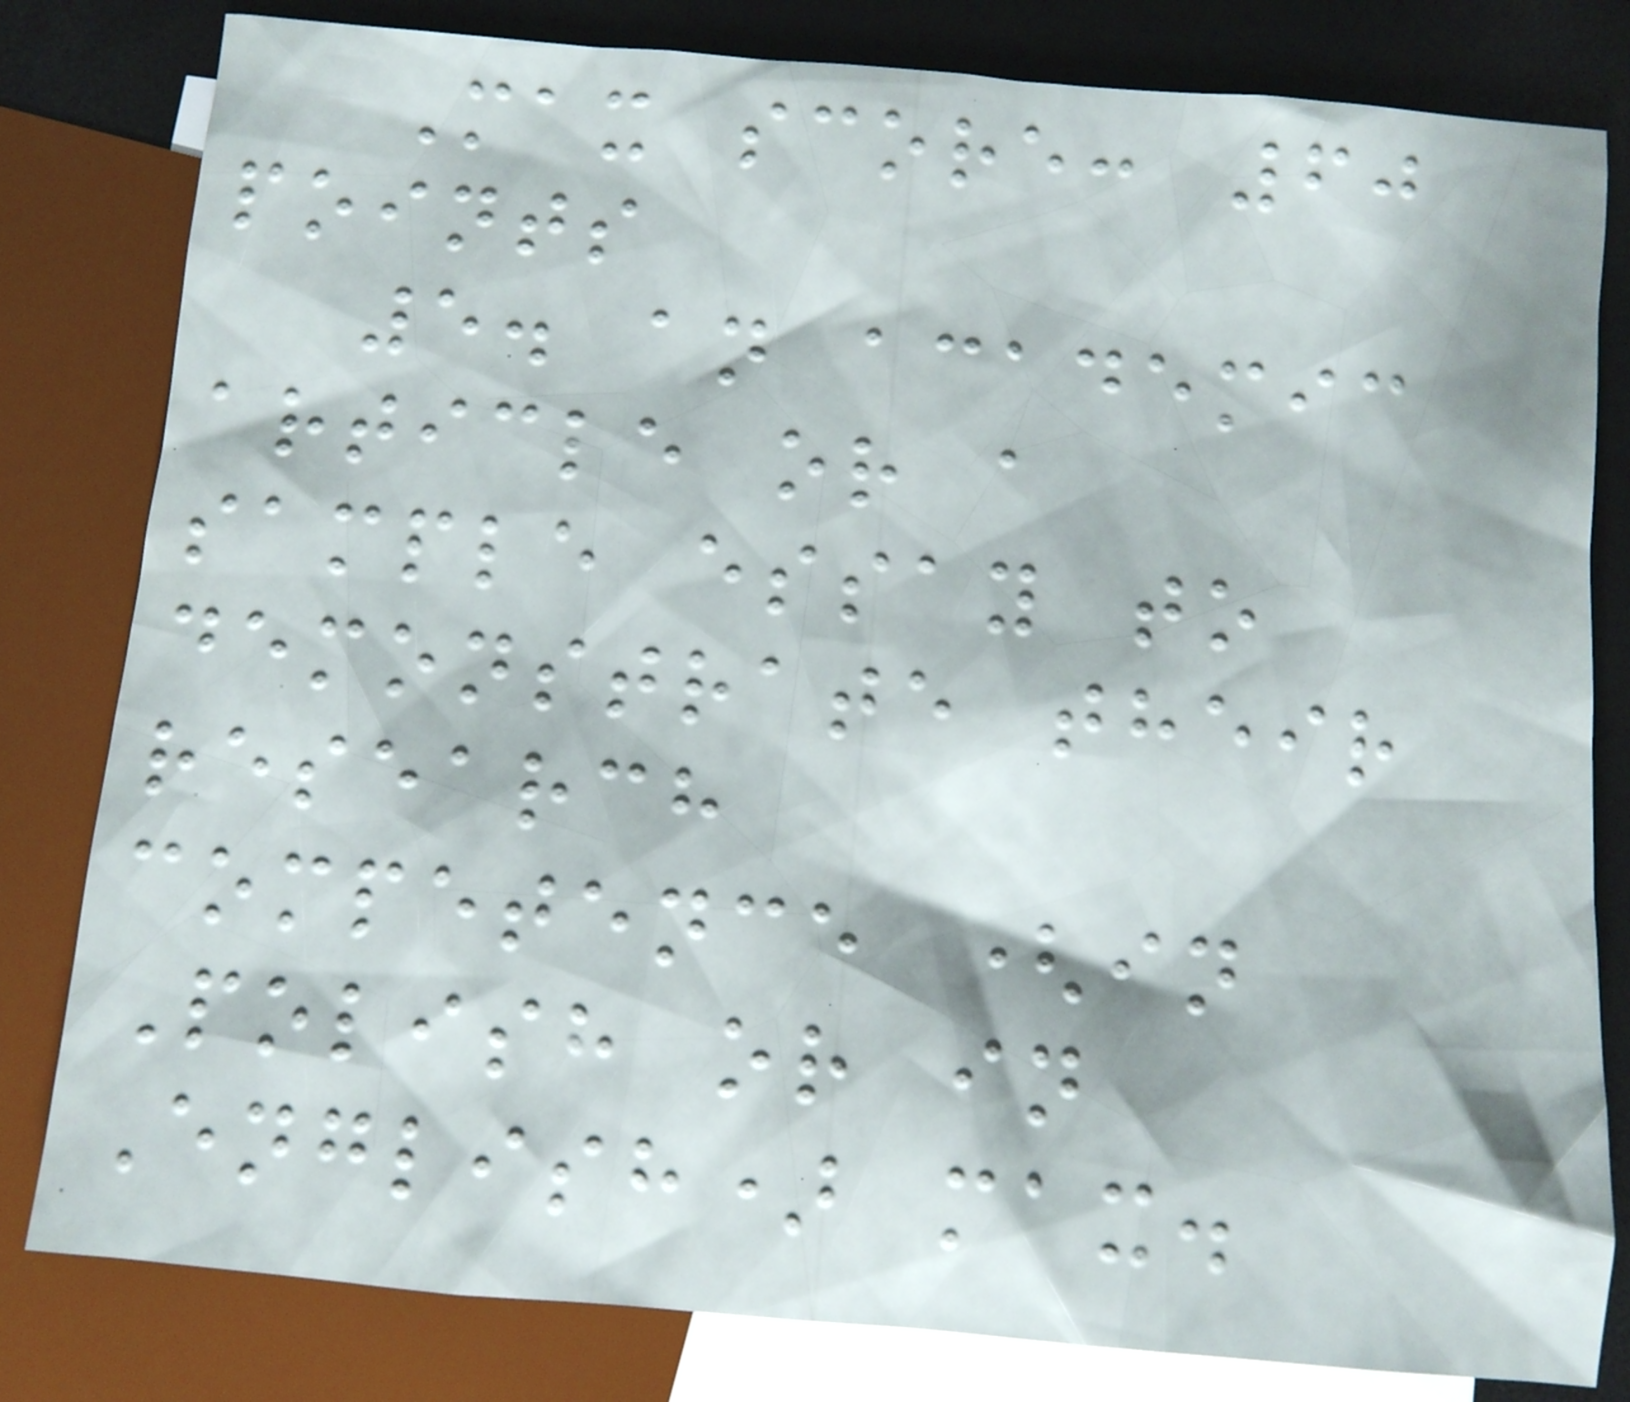Max score: 60
points
5. an academic
article or a
sample essay to
demonstrate their
research
competence (in
Polish or in
English) max.
